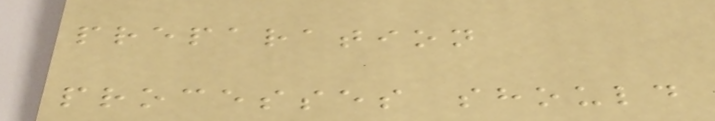preparation
processes should
